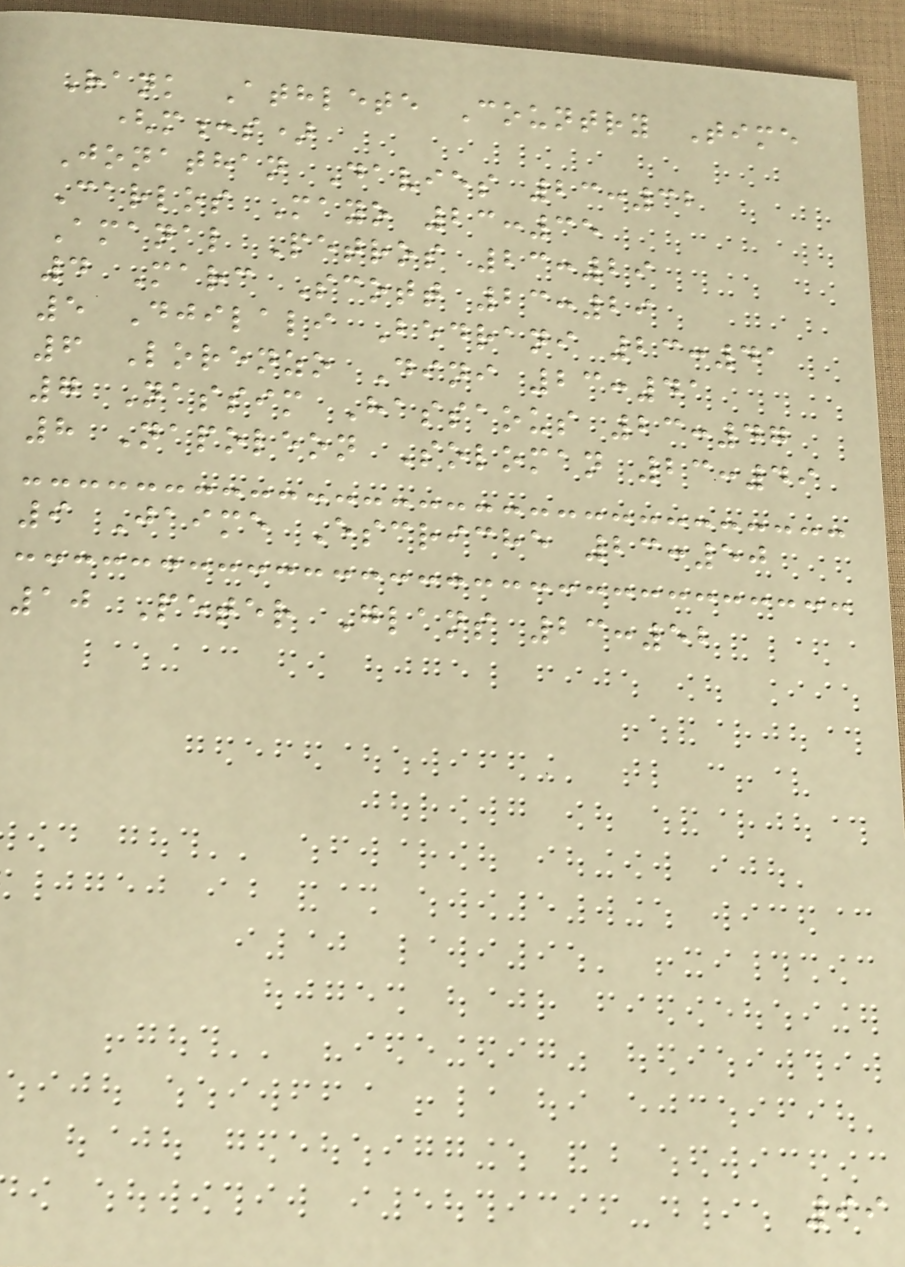Rank Athlete Country Time
(m:s)
Jonathan Davies 23:32
Carlos Mayo 23:35
Amanal Petros 23:29
4 Marc Scott 23:29
5 Djilali Bedrani 23:41
6 Lorenzo Dini 23:41
7 Nassim Hassaous 23:47
8 Napoleon Soloman 23:49
9 Jaime Escriche 23:50
10 Peter Glans 23:52
99
